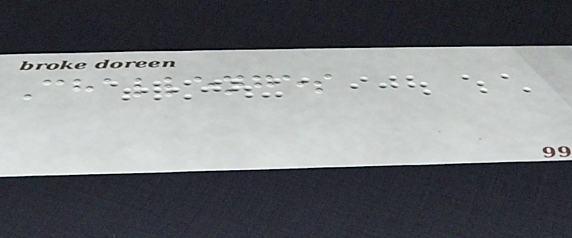Challenges
